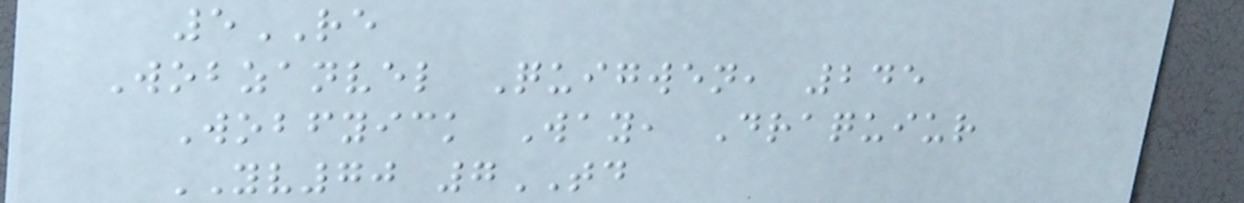5RE
Wobzanvel Quigwen, 245
Wobfyick Way, Draquiur
YV70 7TD
